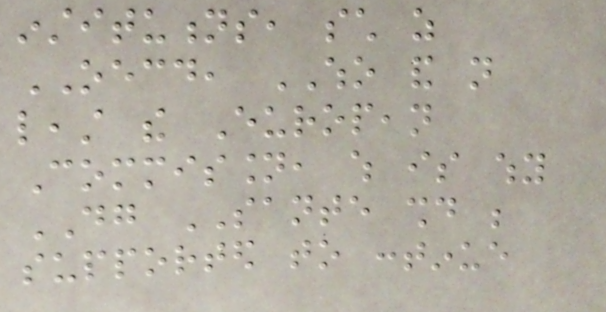institutions, such as
OECD, WHO and not
least the European
Commission, which is why
DG SANTE should be
supported to continue
